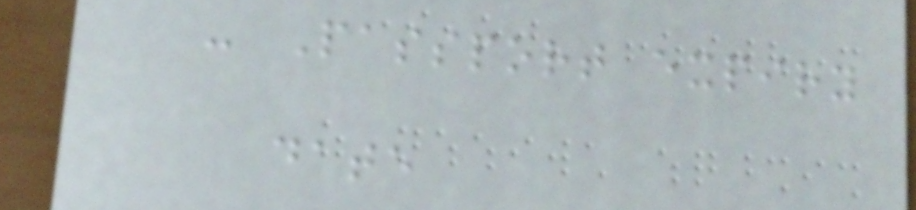- Passport expiry
date
